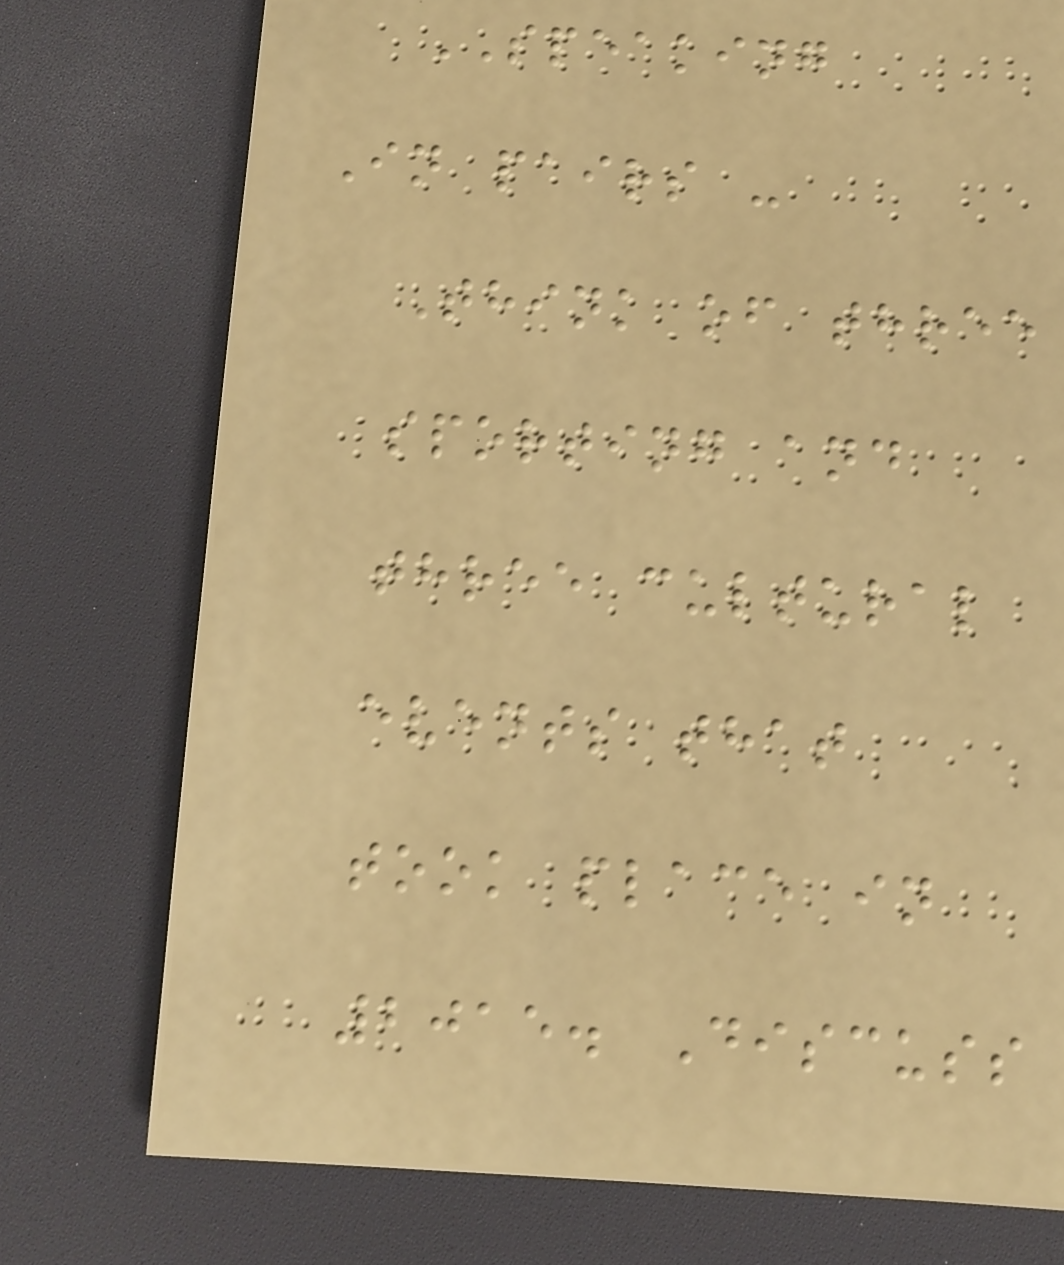SPEAKING
In pairs -
Think of three
sporting and
three cultural
events that
took place in
2015. Discuss
